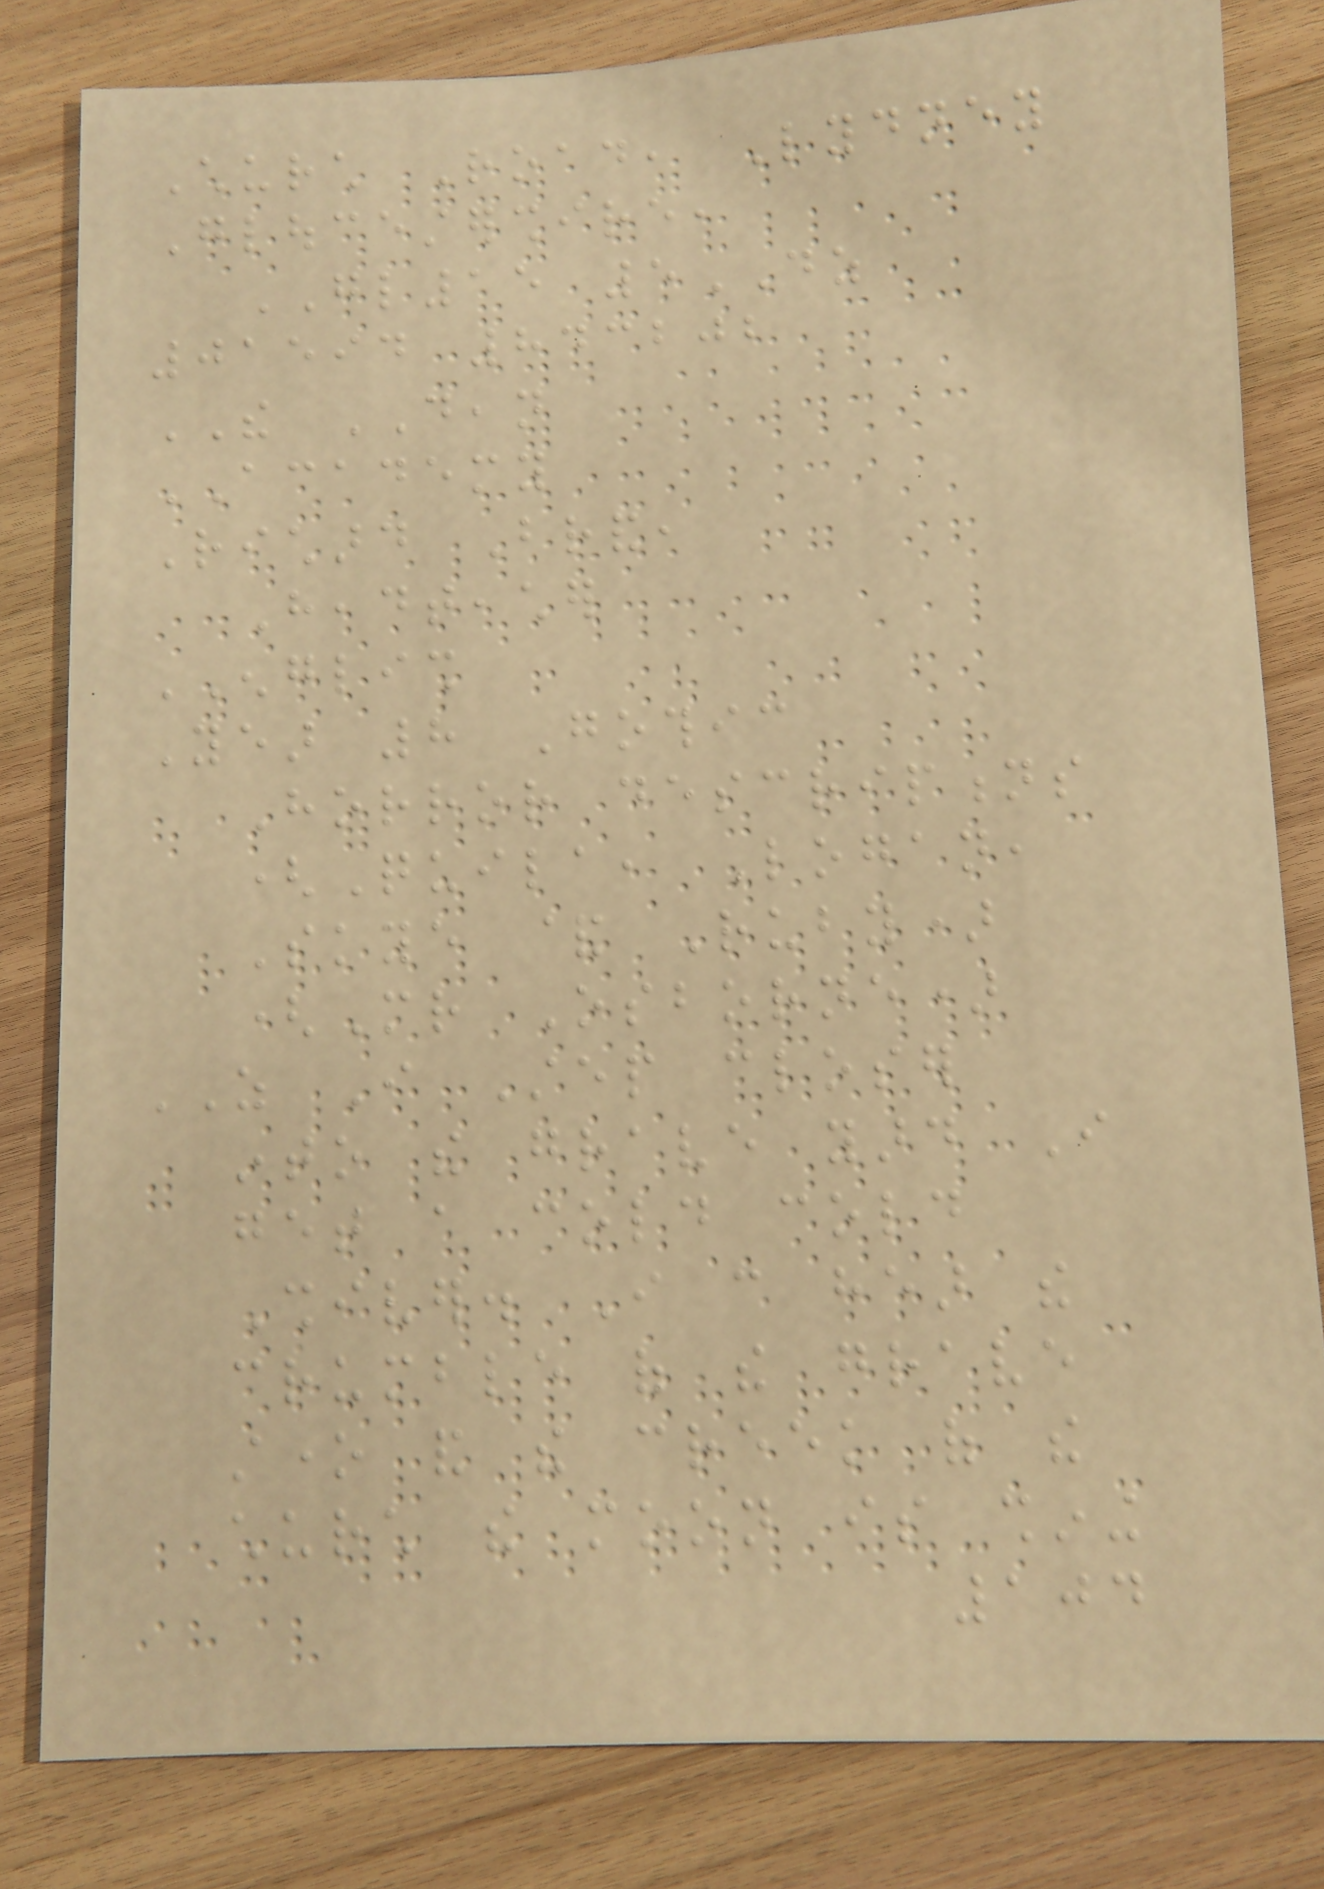Church Road, Lydney
Gloucestershire,
GL15 5DZ
01594 843202
THE DEAN
ACADEMY
Richard Brand,
Headteacher
ENGLISH
Year 8 Gothic
Horror descriptions
(Quila, Logan,
Skye & Ruby)
(Mr Osborne)
AS I Step closer
into the grave yard I
get a cold cold
Shiver. I can hear the
crumble of the grave
stone and the creek of the
church the moon is shining
104
